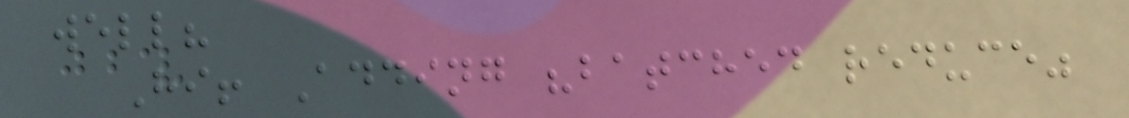well?
Hi! Adding "batched reduce"
